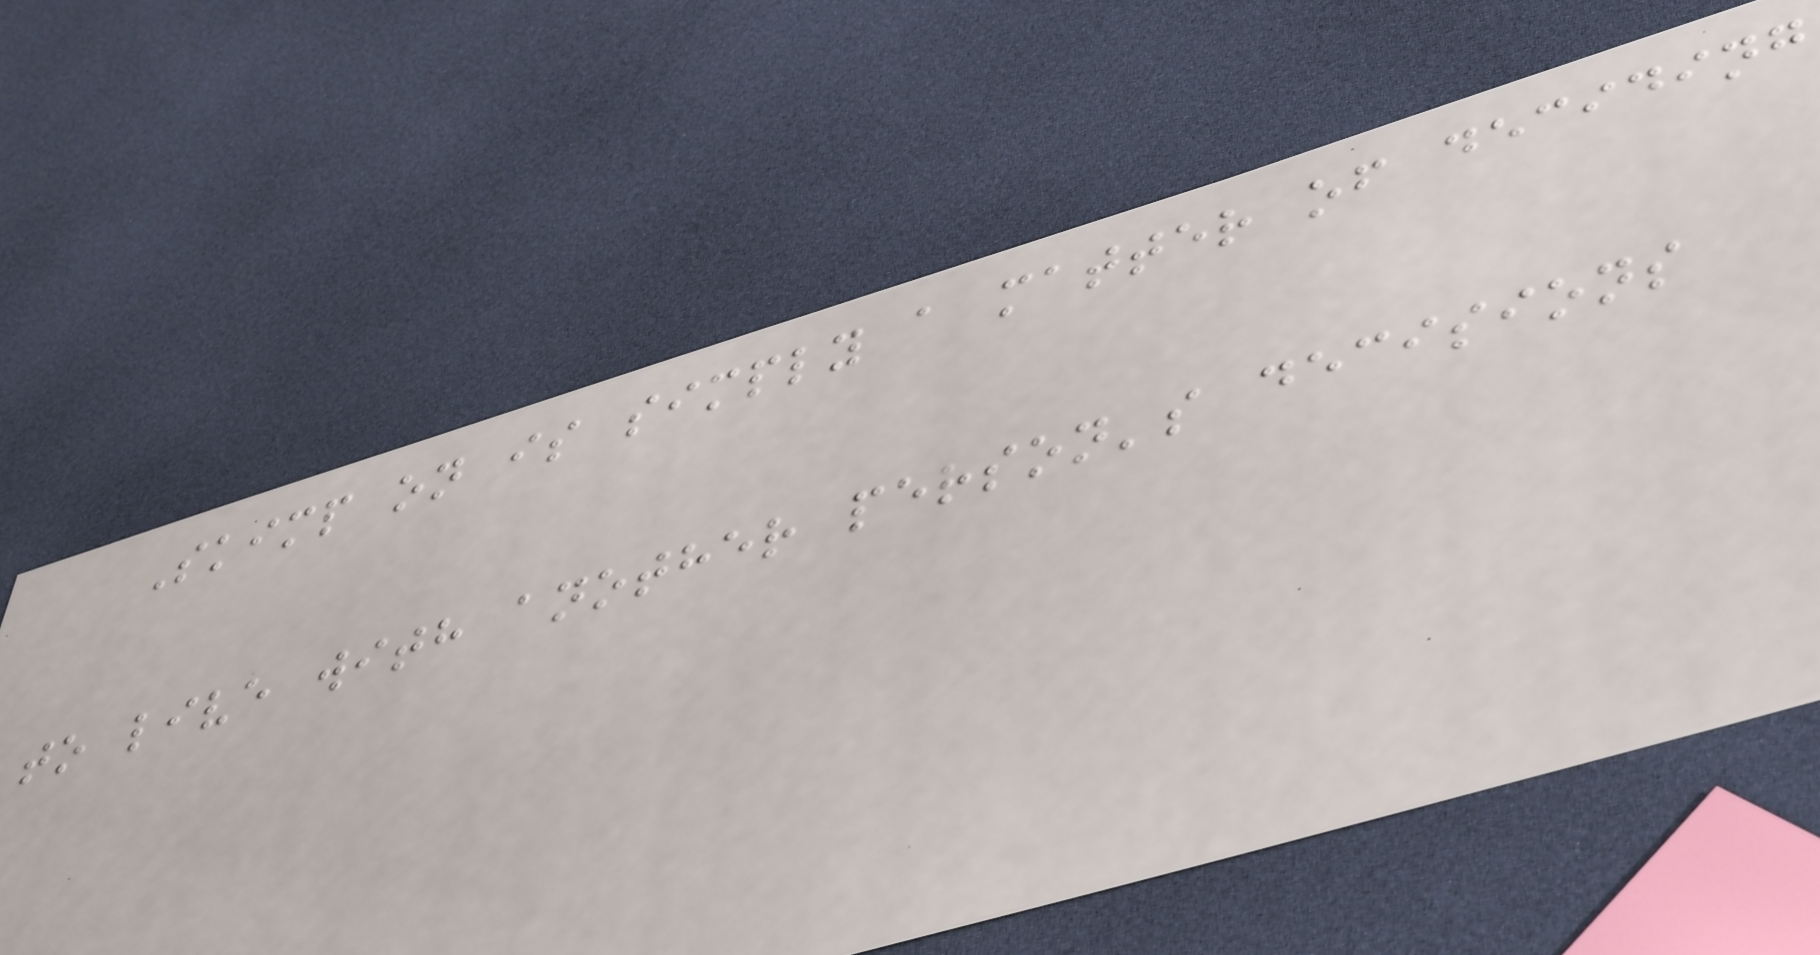Skimp on is simply a matter of deciding
to live with another person's decisions
